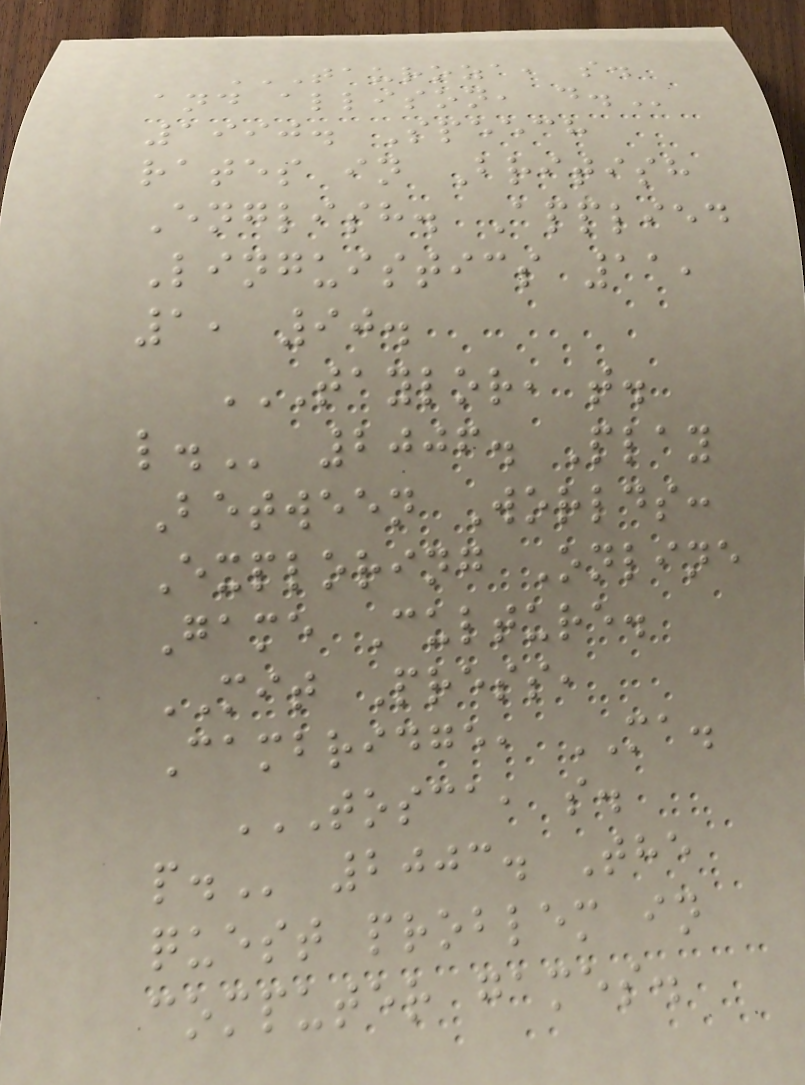TAUROZA, S.
AND ALLISON, D.
1990. Speech
rates in British
English. Applied
Linguistics 11,
1, 90.
TAYLOR, T.
L. 2006. Play
Between Worlds:
Exploring Online
Game Culture.
MIT Press,
Cambridge, MA.
TOSCA, S.
P. 2003. The
quest problem in
computer games.
